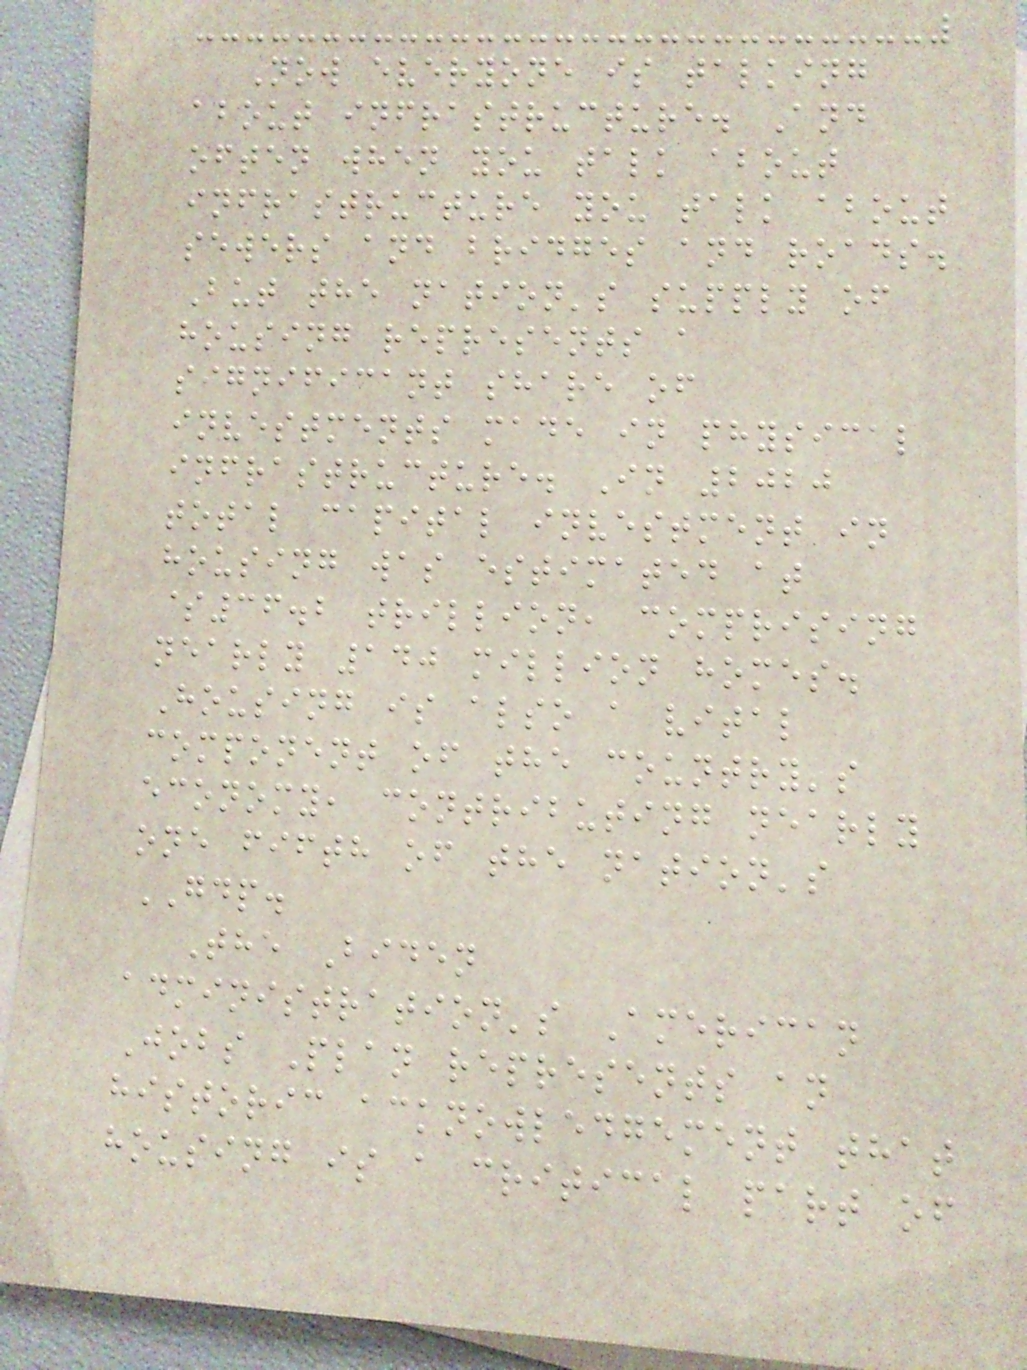Now everyone is talking
about infrastructure. And
often when you talk about
infrastructure you talk about
sewers and bridges and roads.
But the nation's supply of
housing represents a
significant share of
investments made in physical
infrastructure. In 2020
total capital investment in
housing was estimated at
$36.2 trillion, comprising
nearly 140 million homes.
Housing is also a vital
component of the country's
economy, contributing nearly
one fifth of the nation's
GDP.
The Biden
administration's American
Jobs Plan represents an
historic acknowledgement that
housing is a critical part of
